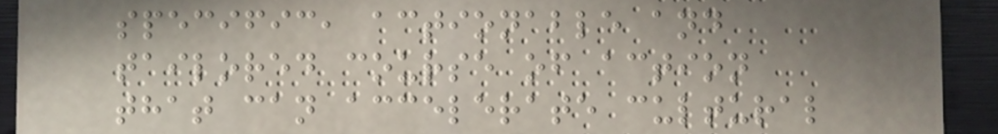specific, actionable and
tailored course of action
that can accelerate cultural
